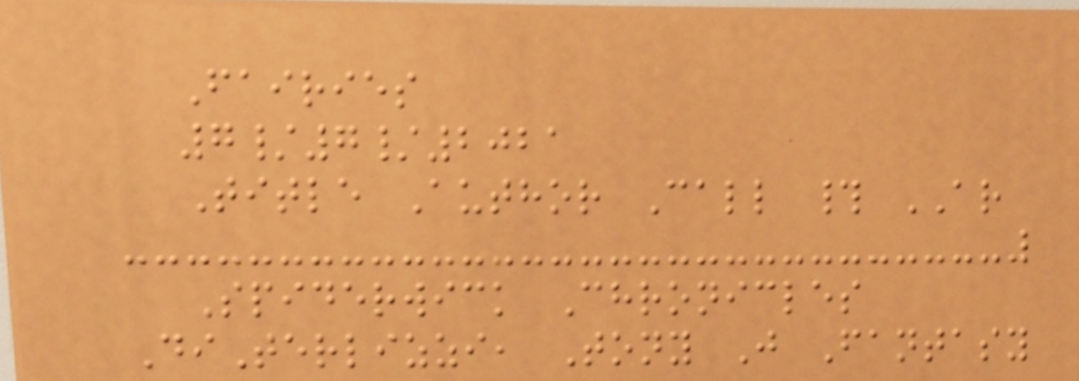Fairies
7/7/2021
Title Author Call # AR
Spiderwick Chronicles
DiTerlizzi, Tony J Fantasy
